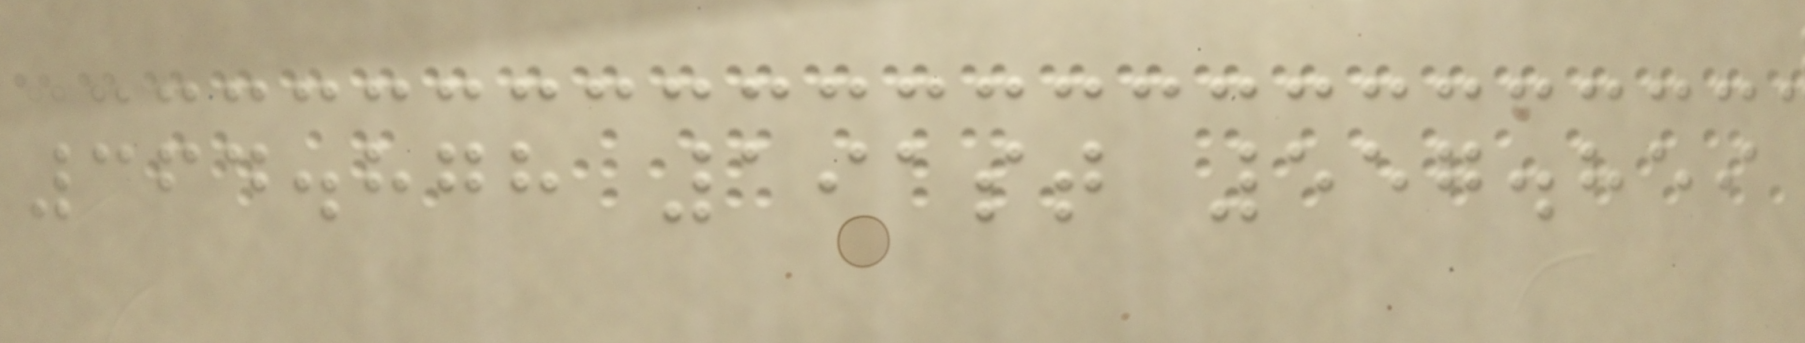364.878 191st 557.859
